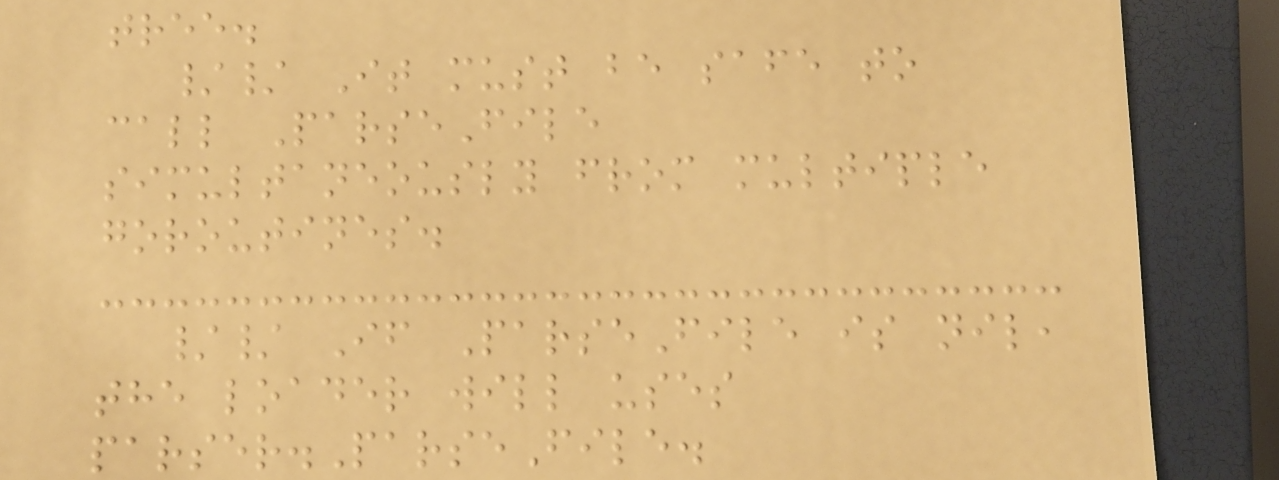tree.
// It must be safe to
call ParseFile
simultaneously from multiple
goroutines.
// If ParseFile is nil,
the loader will uses
parser.ParseFile.
